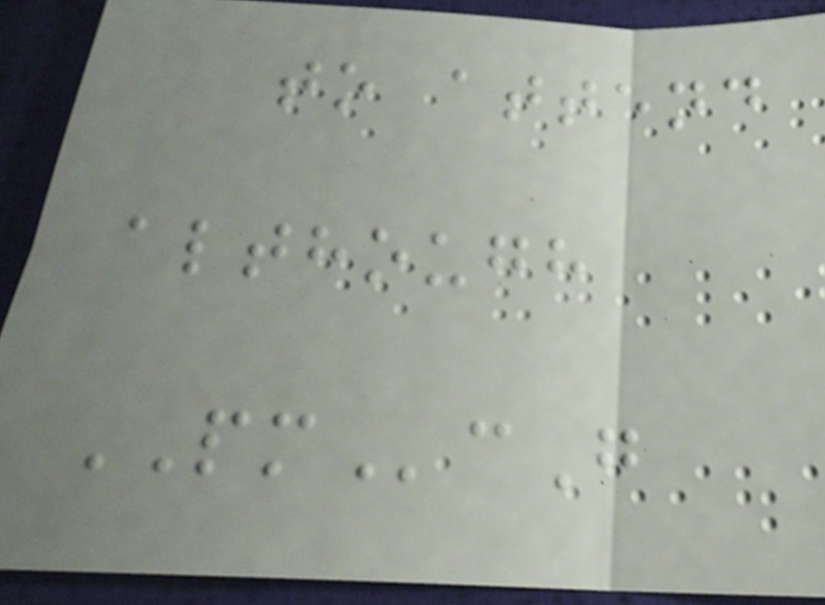to attend
although
PMcG
